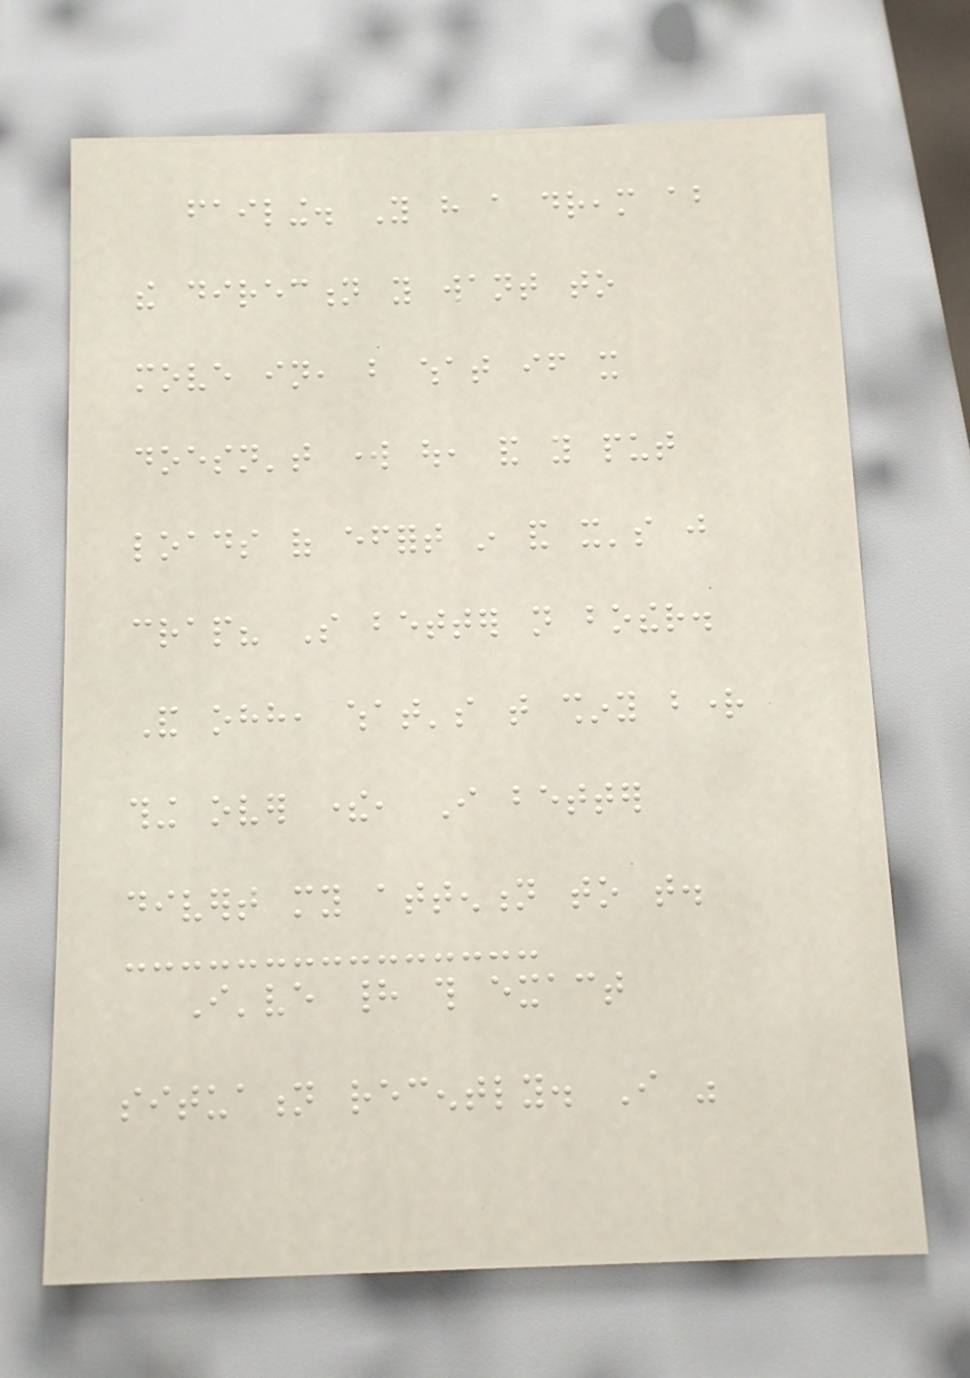failing. You have a dream about
the direction you want to
move in, but what if it
doesn't work out, and you put
loads of effort in and it's just
crap? So better not bother.
And ohh, what's that shiny bright
thing over there, I better
divert my attention to that.
I've had this exact
situation recently. I was
